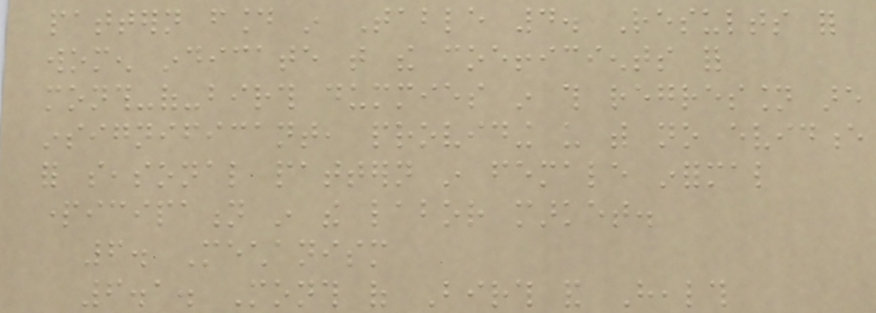pattern found in Table 4. Results for
women indicate that the coefficients for
month-of-birth dummies in this regression are
insignificant, providing us with no evidence
for seasonal pattern in female informal
participation in the labor market.
6. Mechanism
6.1. Month of Birth and Health
